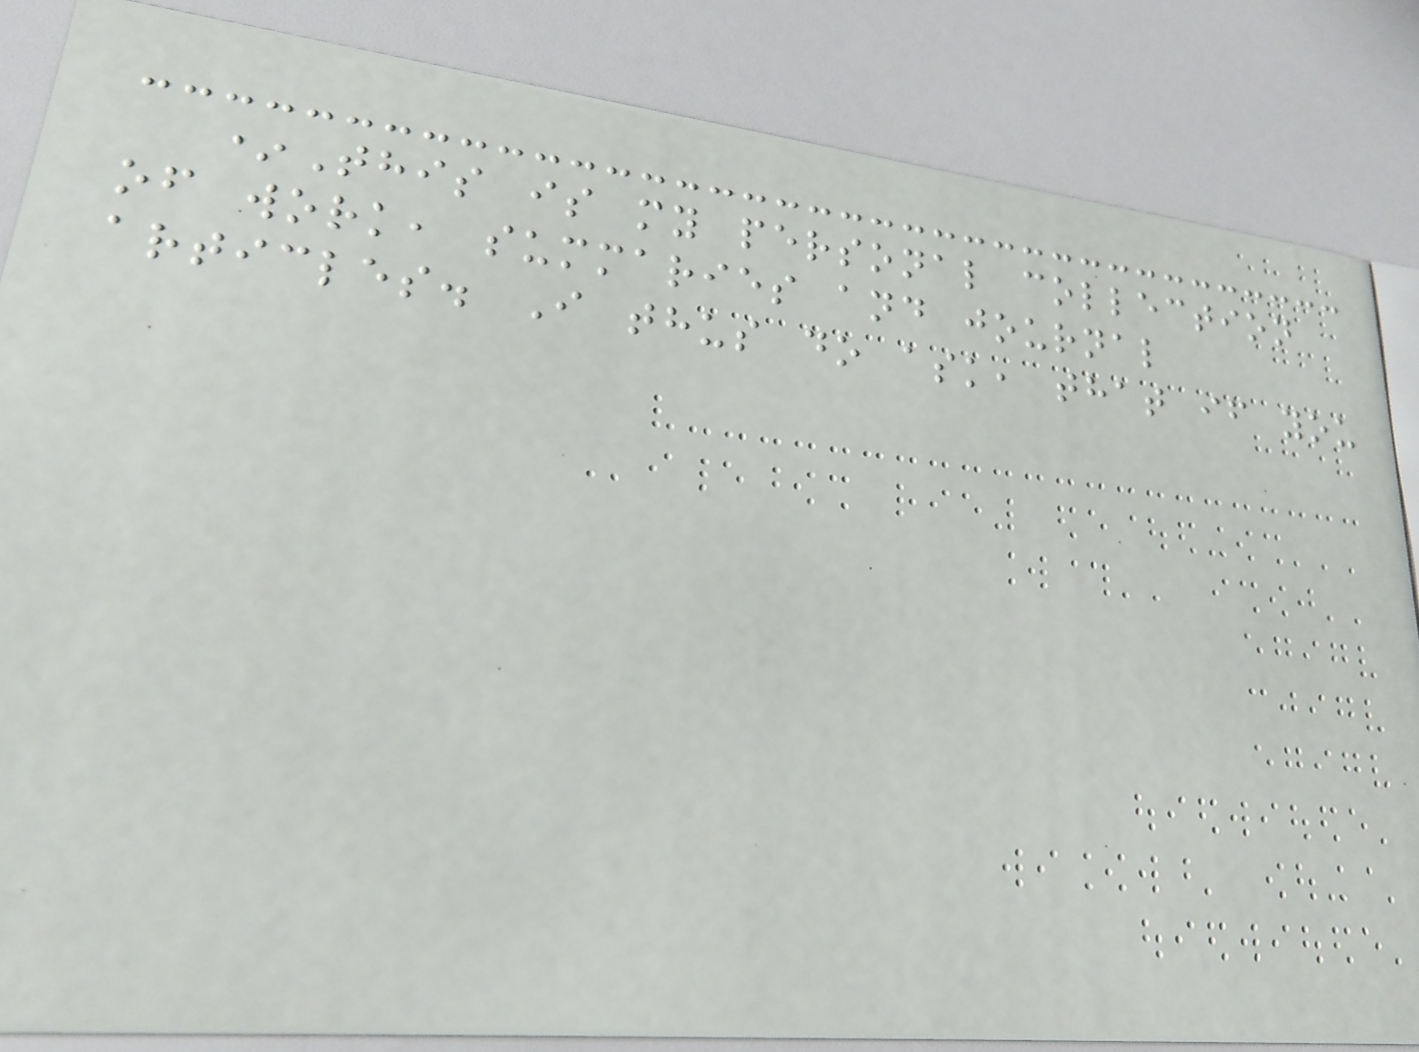*This is my personal collection
of work, summaries and journal
articles. I thus do ask, that if you
